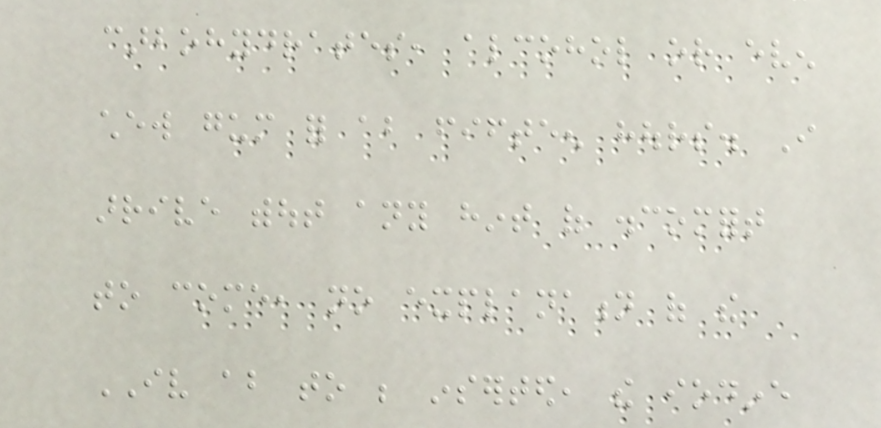carbohydrates, alcohol or even
chew gum for about fifteen hours. I
arrive without any hint of discomfort
to come, no explanation of the
IV about to be inserted, the iodine
